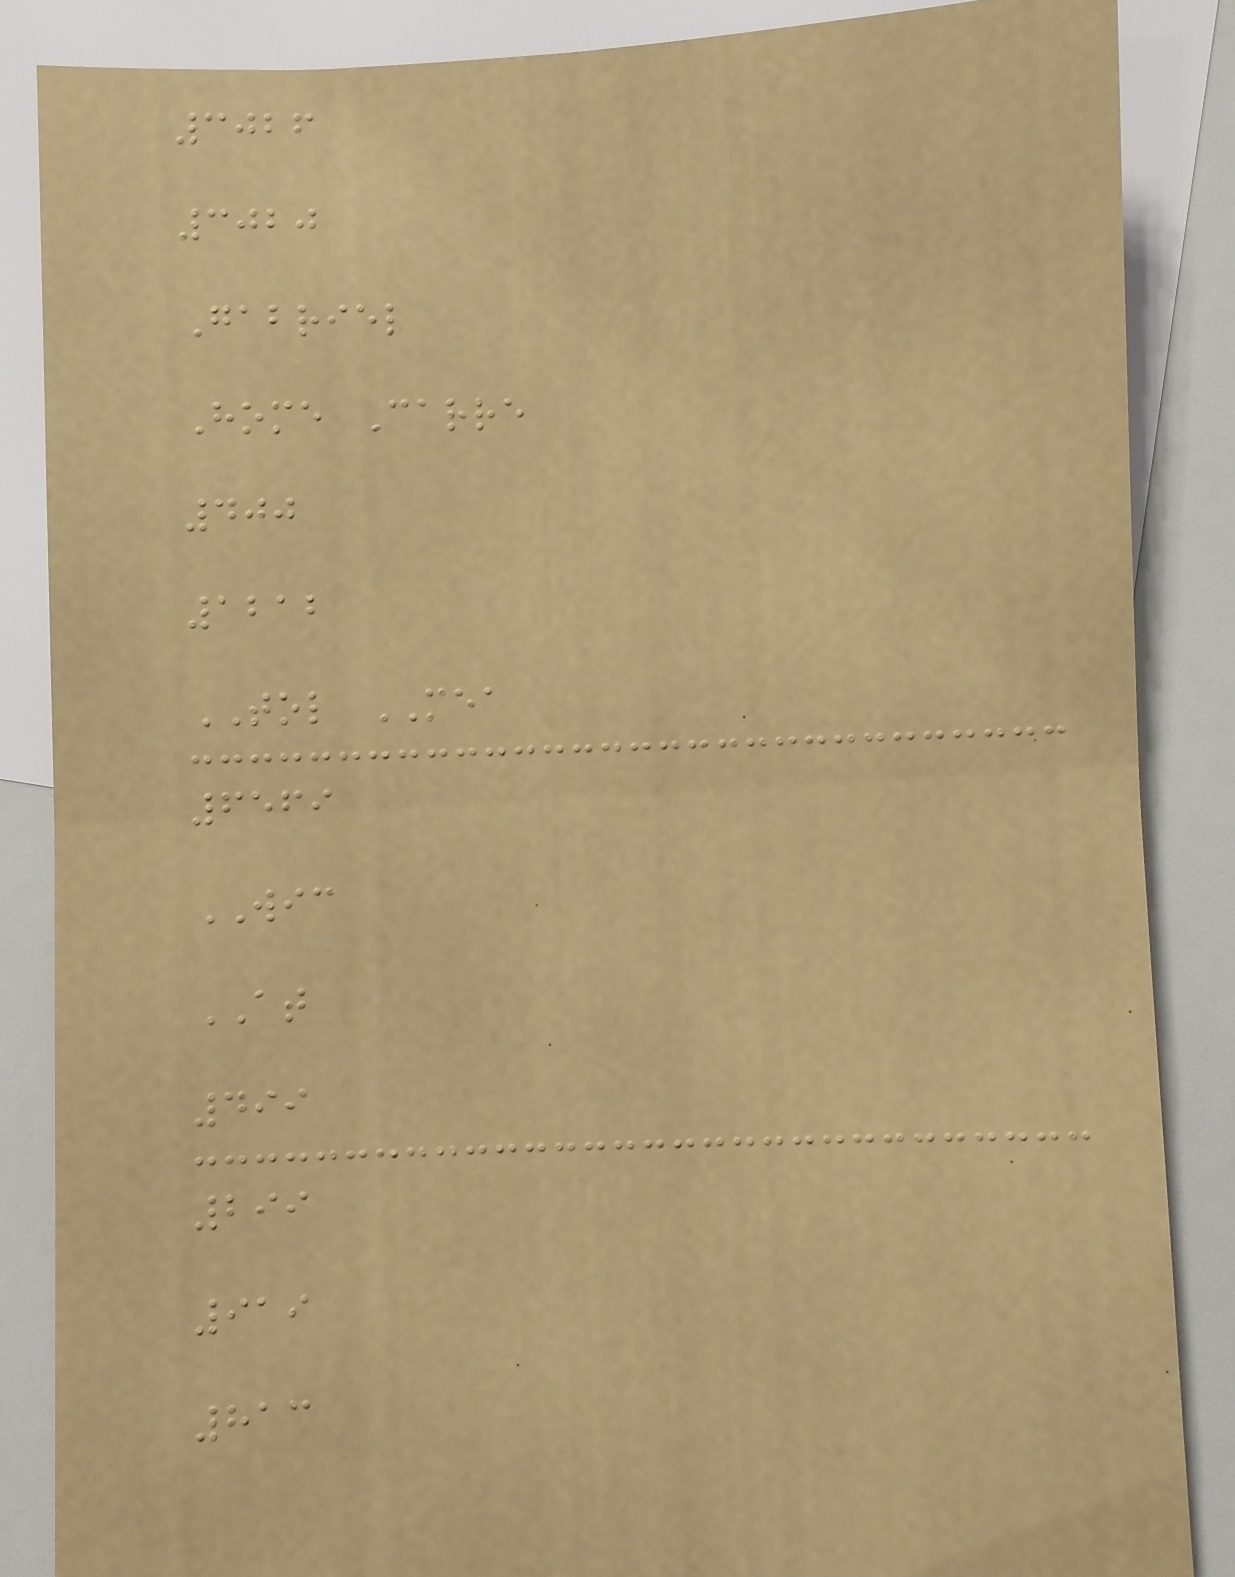3026
3020
Gabriel
Home Carre
400
1212
TOL MEA
6569
WIC
AT
499
299
919
813
